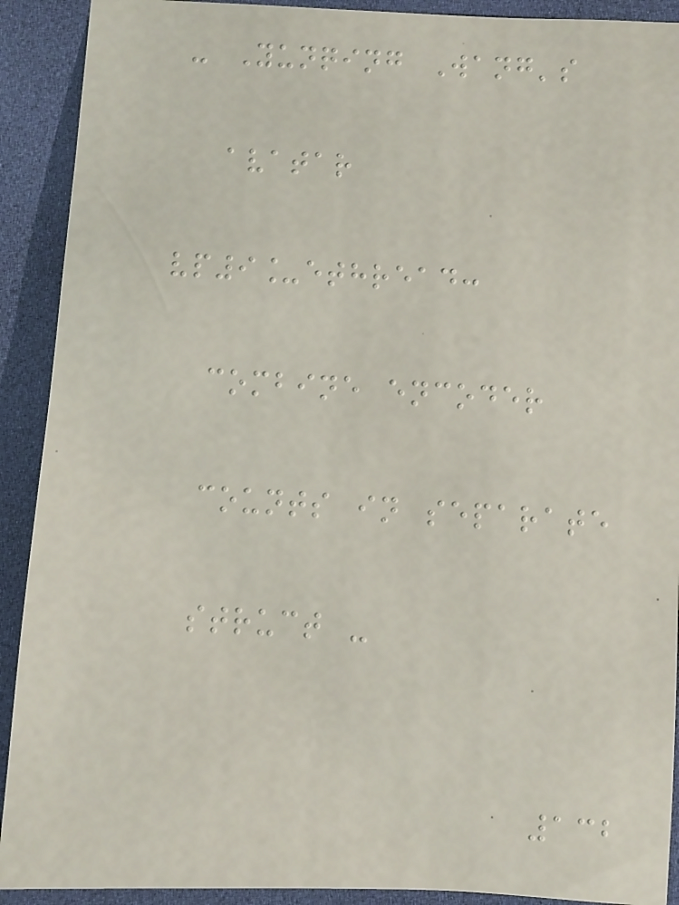- Yunqing Wang's
avatar
vp9_ethread:
combine encoder
counts in separate
struct -
132
